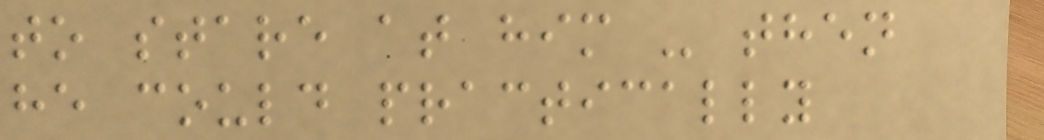to stare at him - then
he could practically
